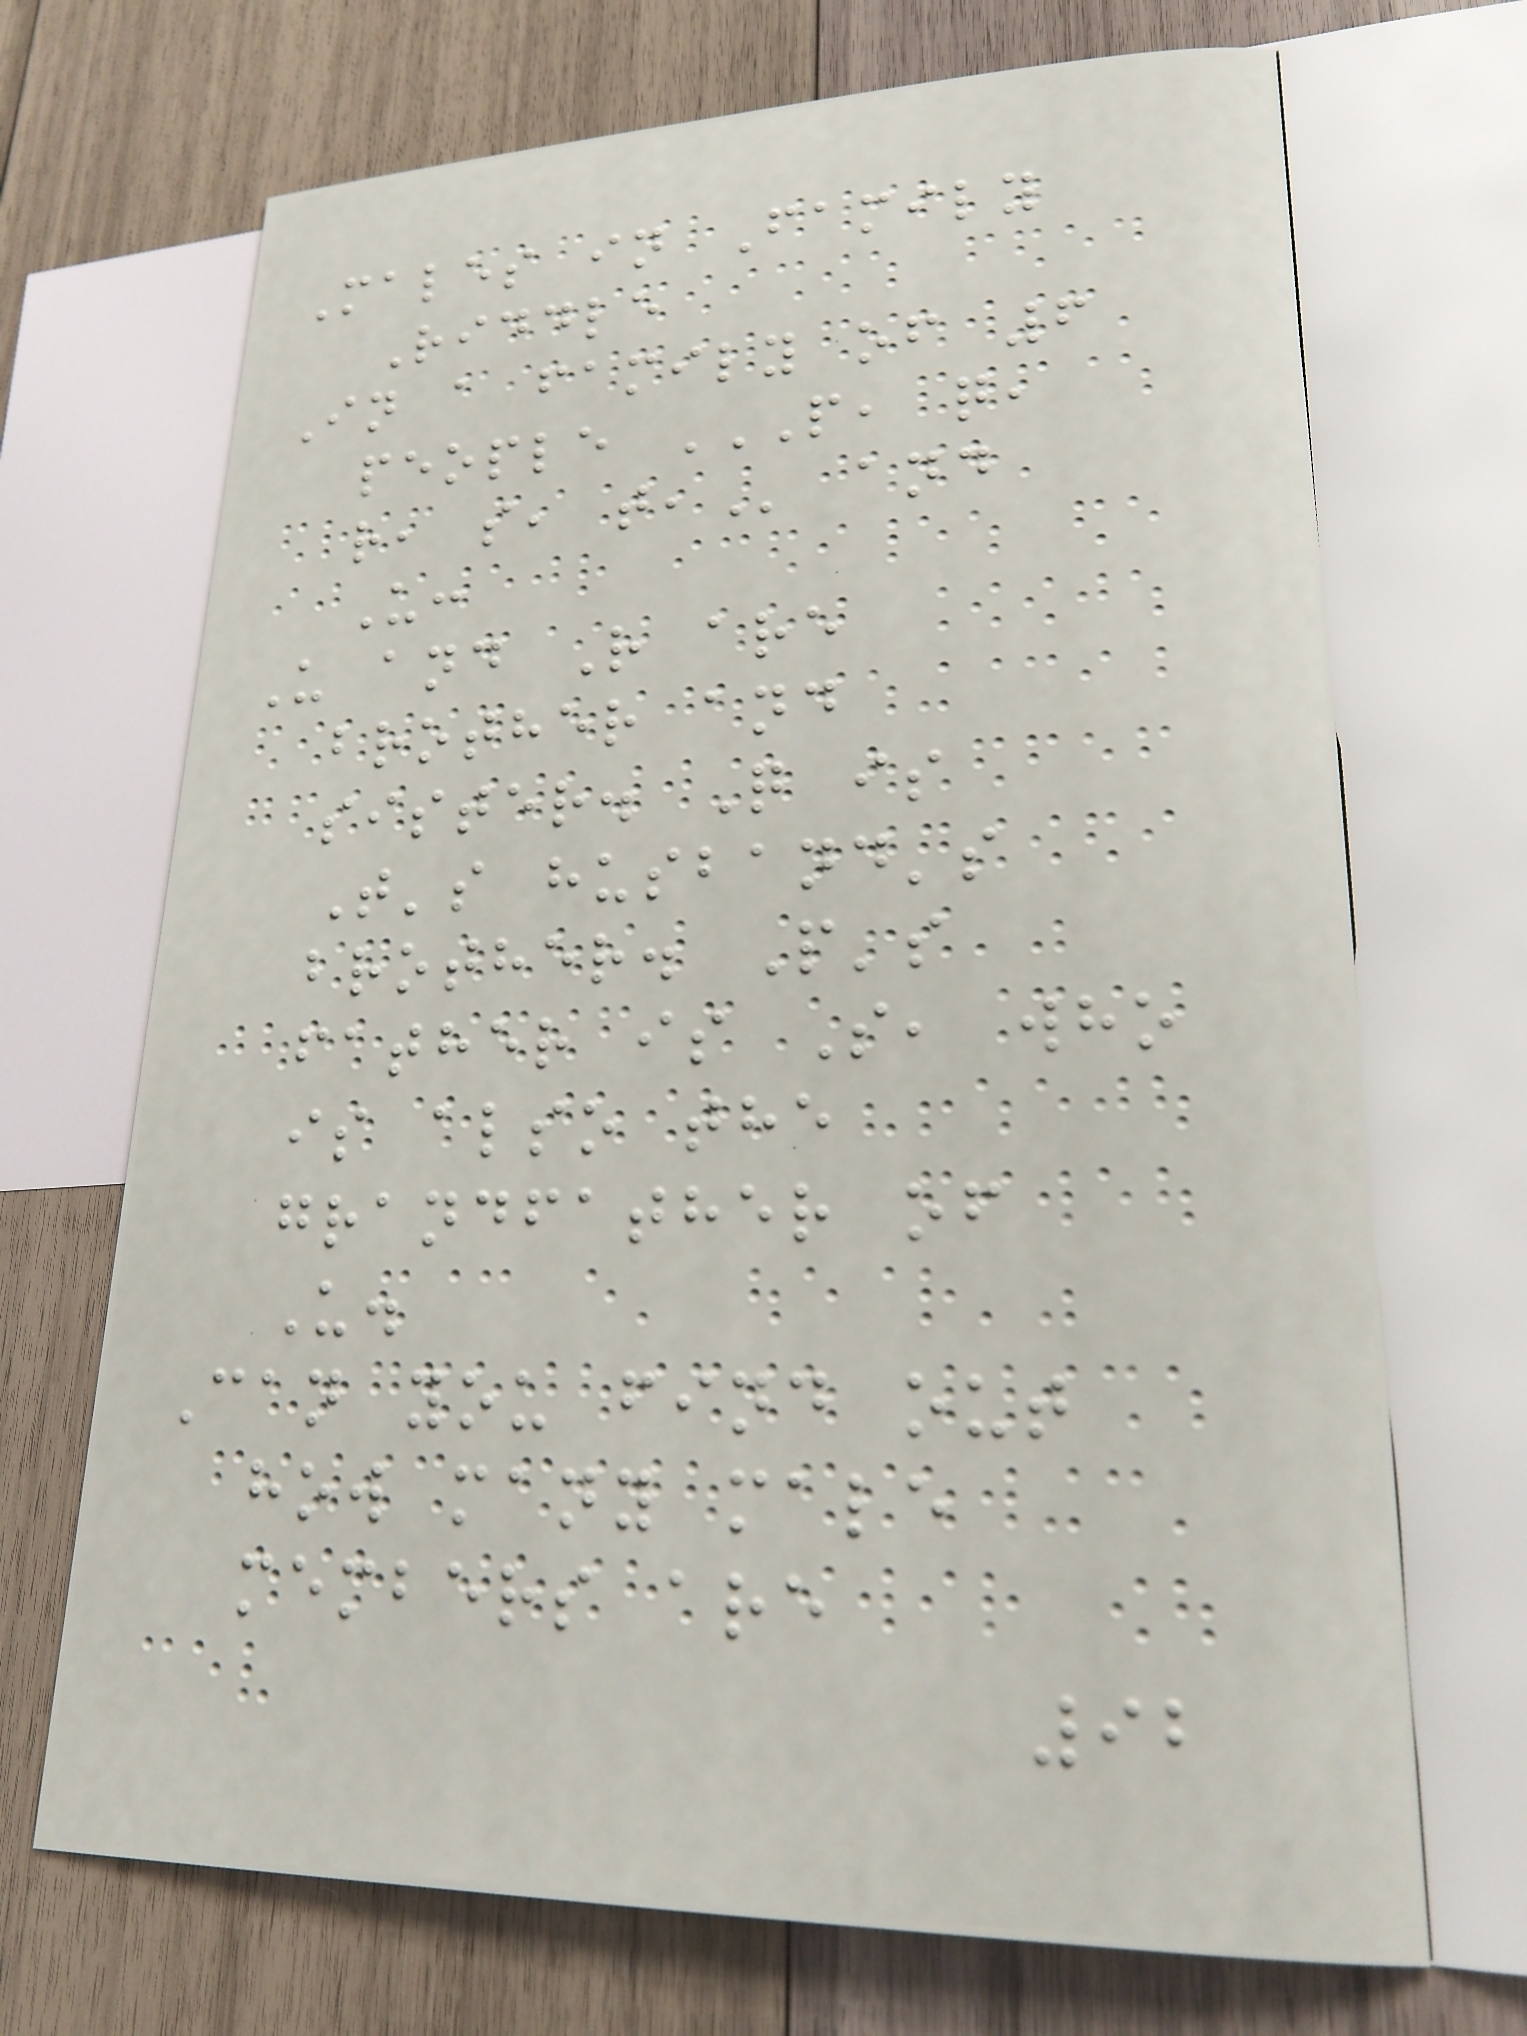Males in Family
Riddle
In a family of 6
people P, Q,
R, S, T, and
U:
U and R are
brother and
sister. Q is
T's husband's
brother. P's
father is S, who
is also the
grandfather of
U.
Can you find out
how many male
members are
92
